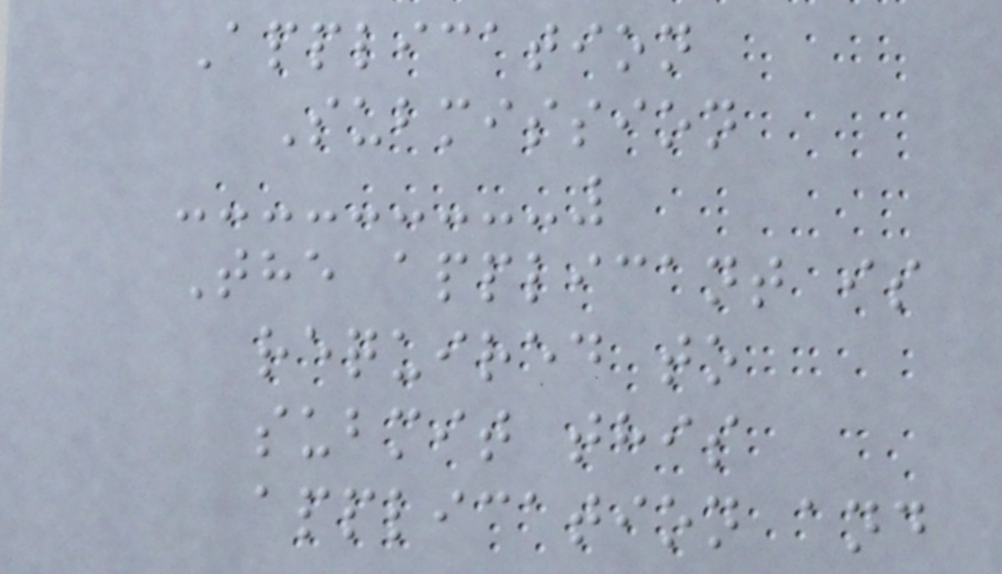Application
Submission
The applicant is
required to
submit this
application and
